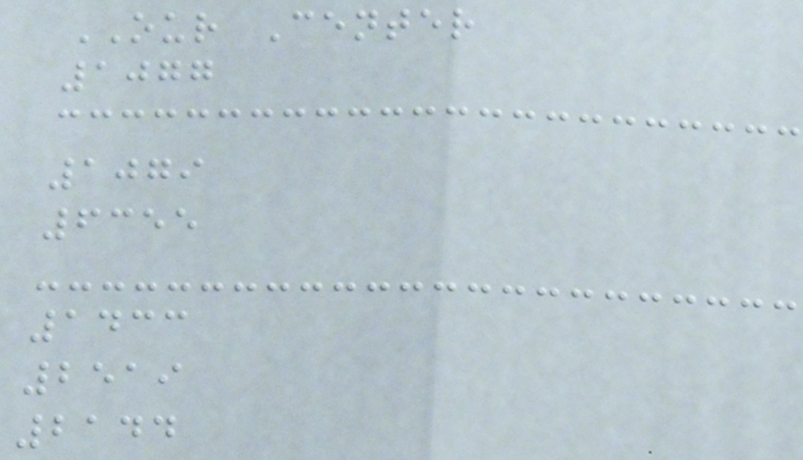OUR Center
1077
1079
6355
1433
2519
2144
